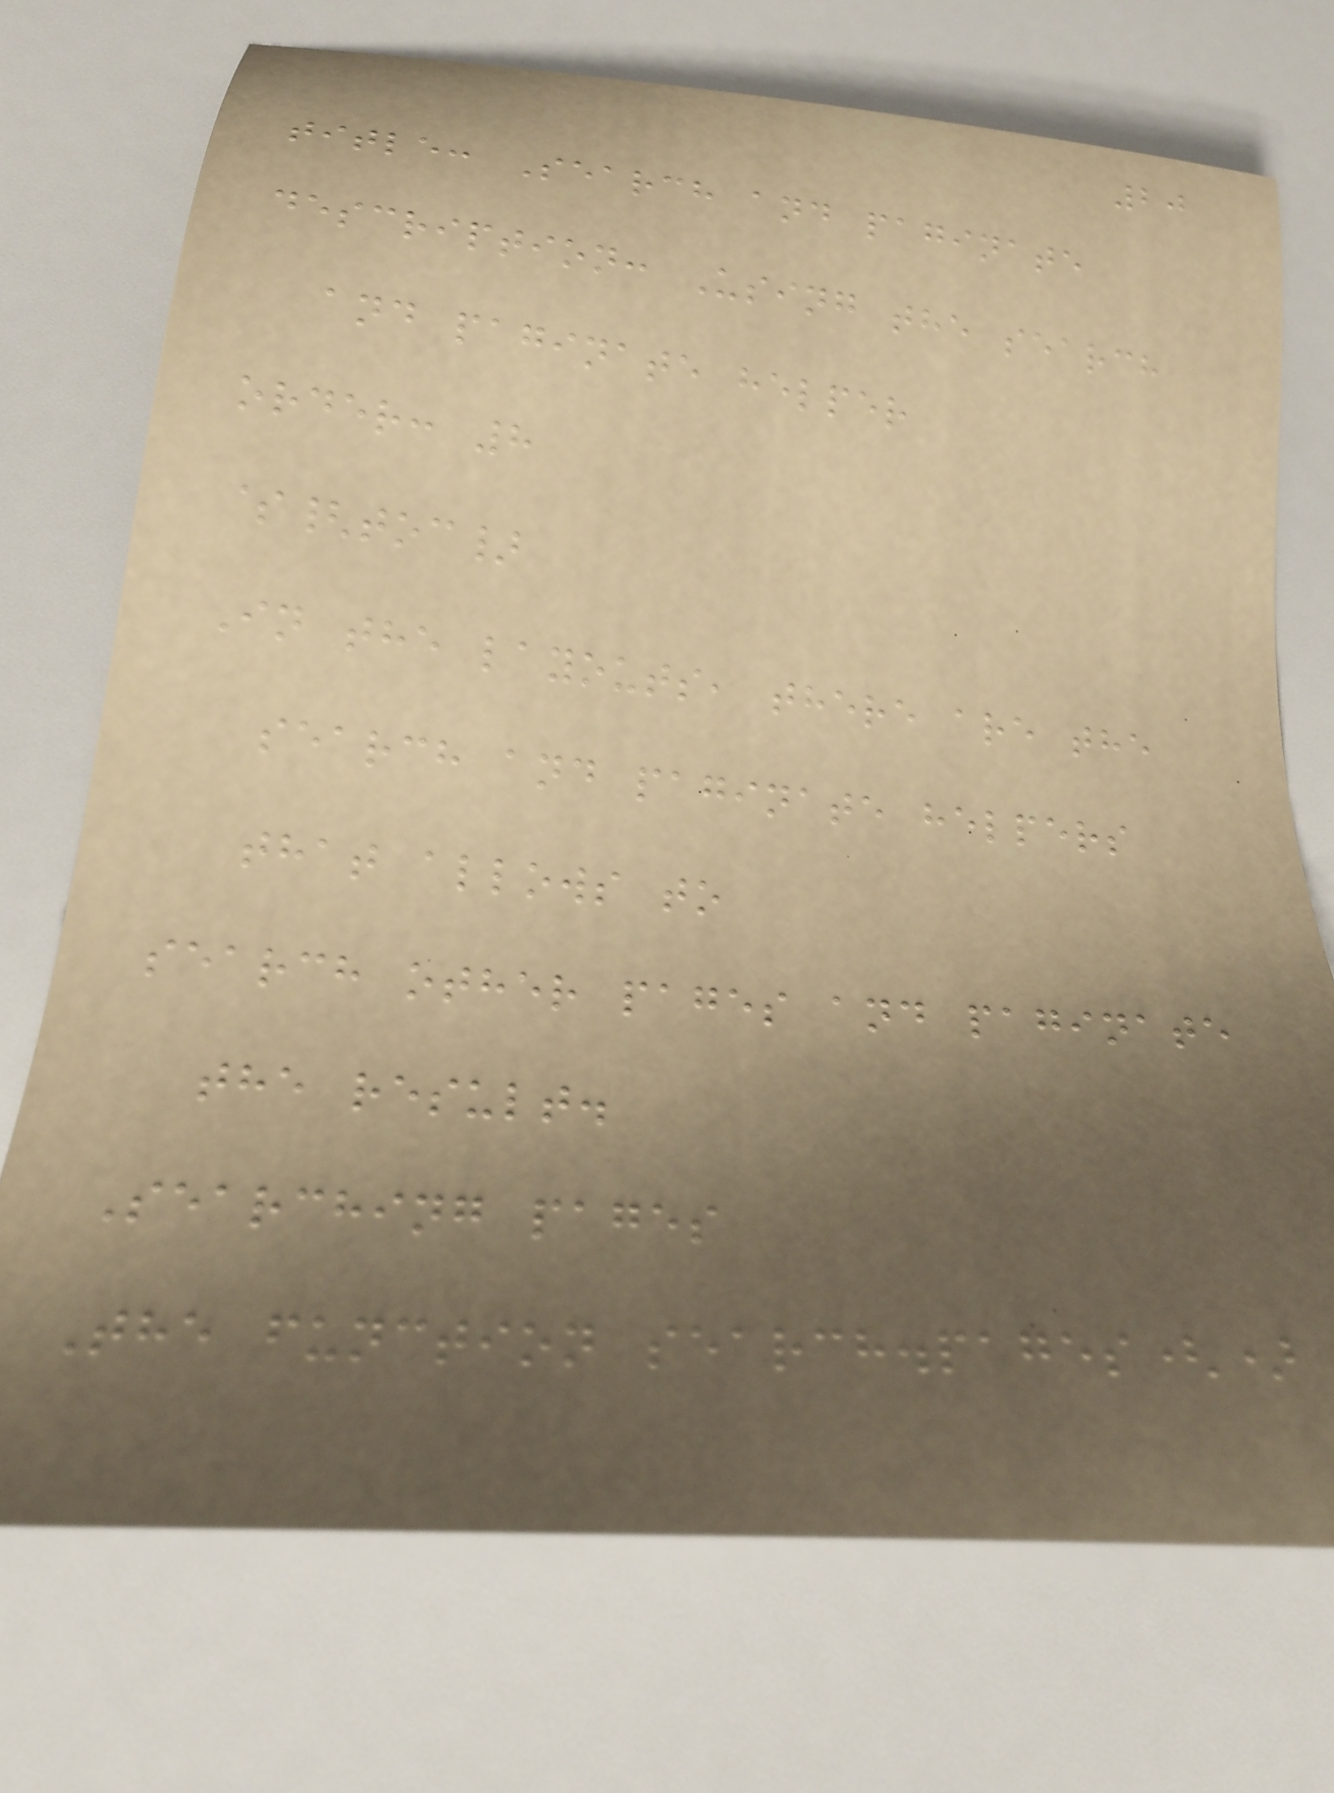20
title: Search and paginate
description: Using the search
and paginate helper
order: 8
${toc}
In the layouts, there are the
search and paginate helpers
that allows to
search other pages and paginate
the result.
Searching pages
The function search.pages()
